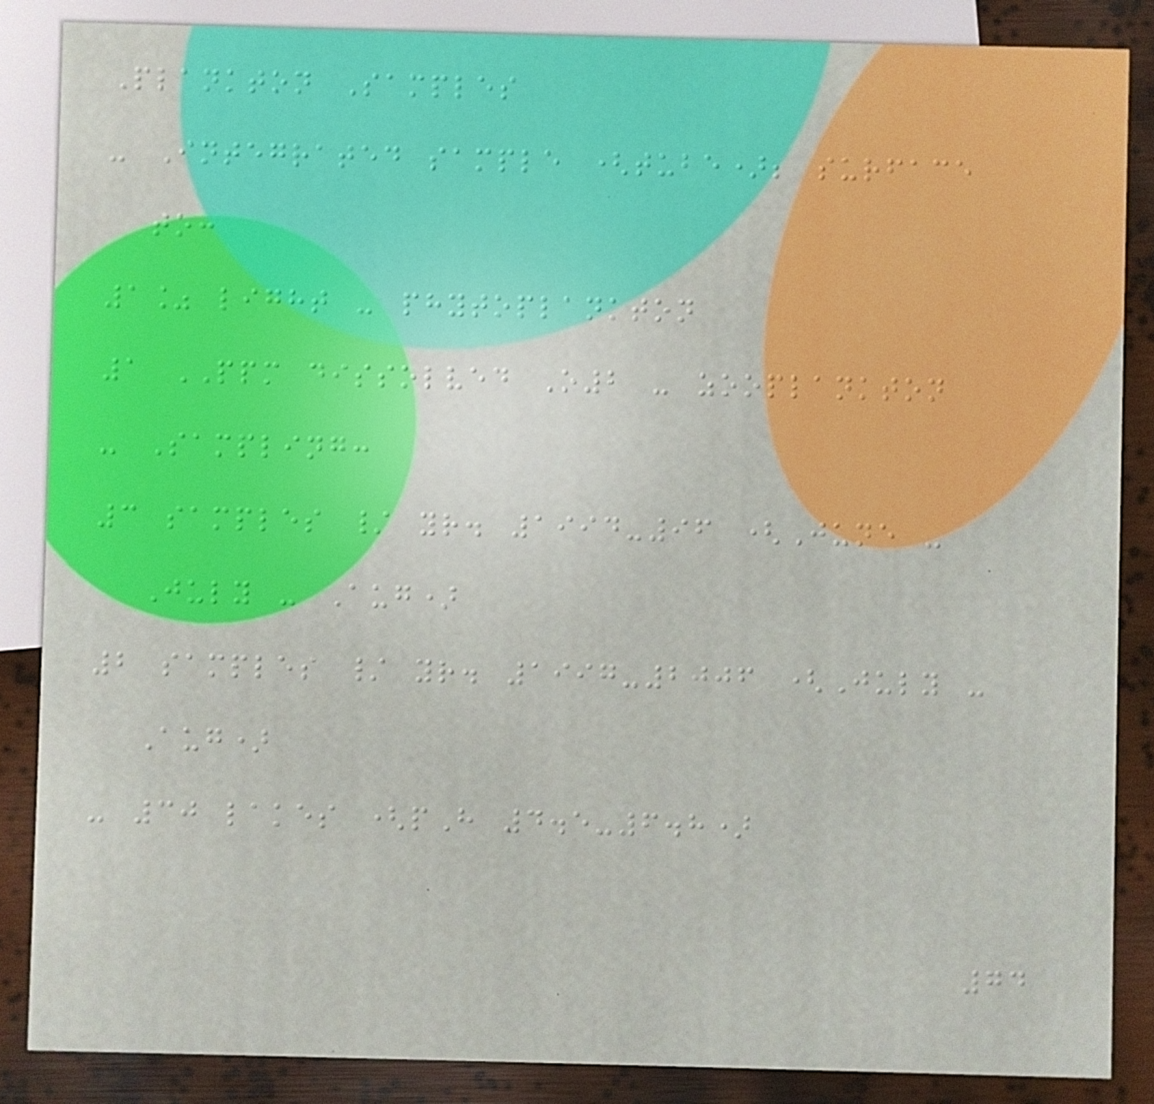Plankton Samples
- Integrated sample (tube); surface
to:
1% light - phytoplankton
1 PPM dissolved O2 - zooplankton
- Sampling:
3 samples / yr. 1994-96 (June -
July - Aug)
2 samples / yr. 1997-2006 (July -
Aug)
- 30 lakes (pH 4.5-6.8)
74
